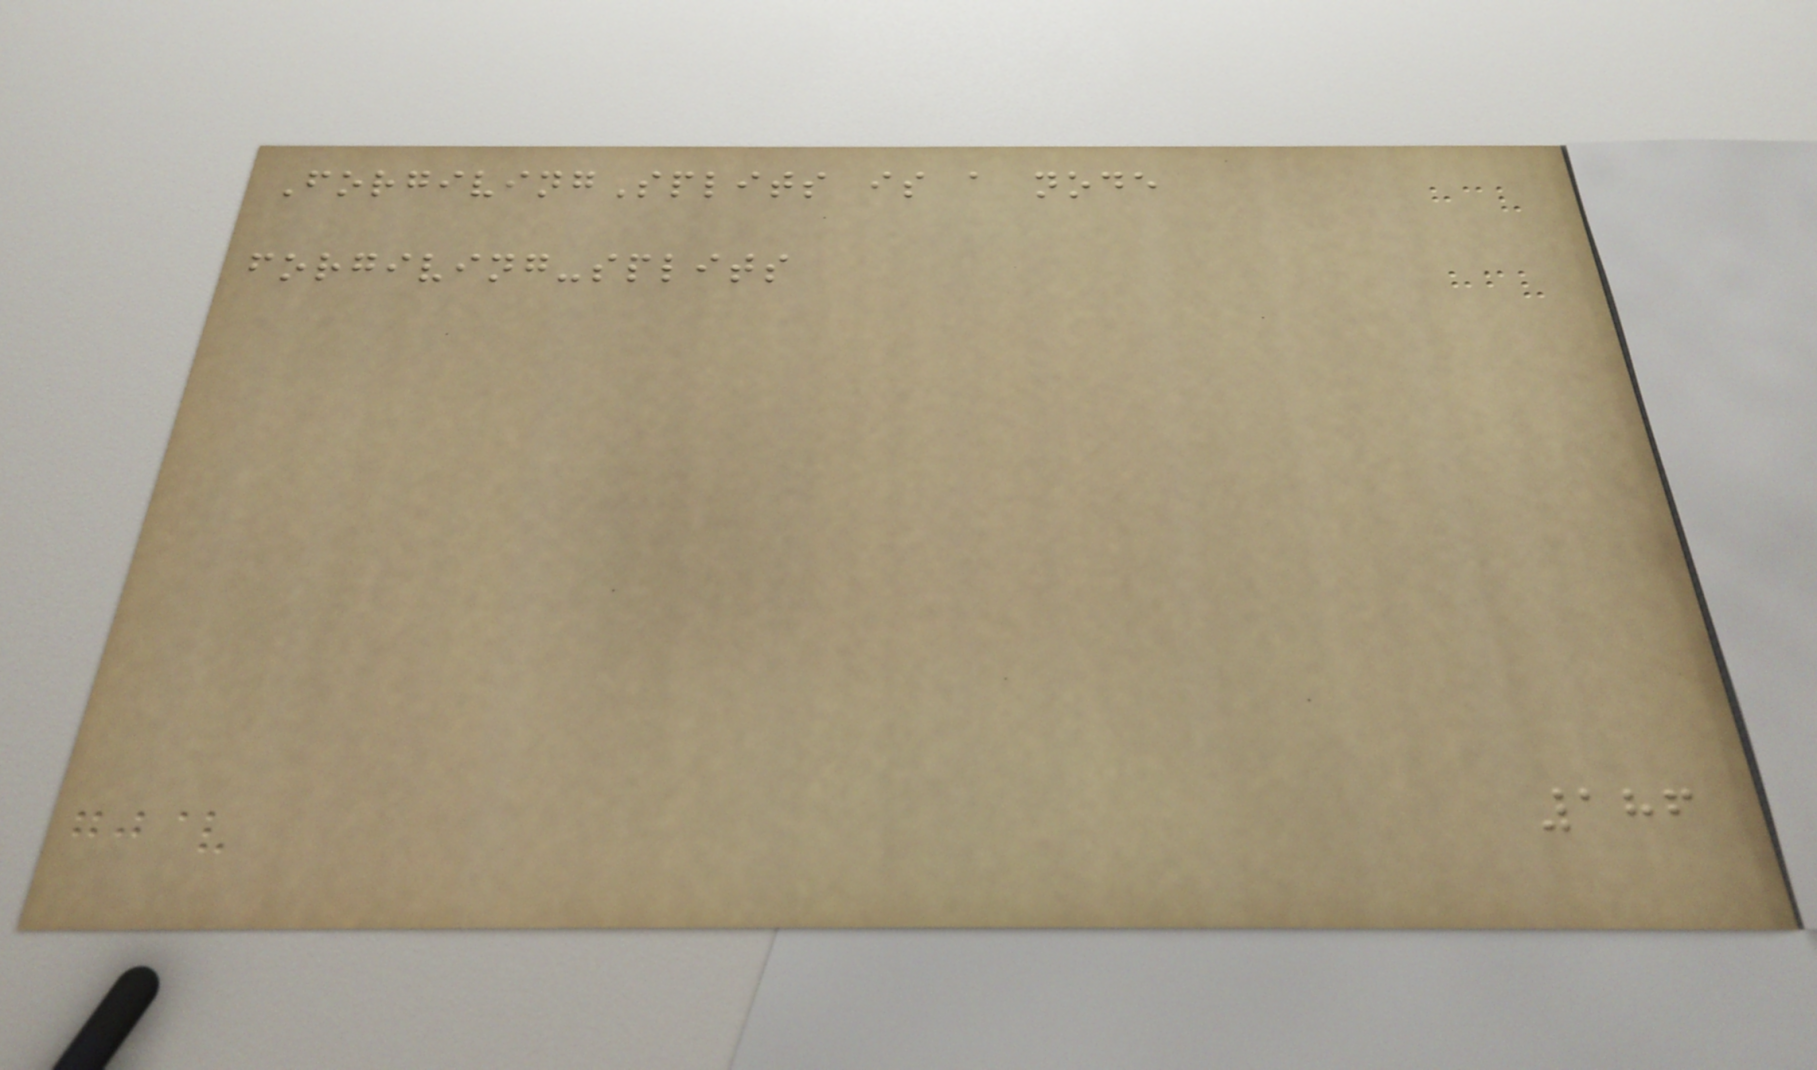ForgivingSplits is a node
forgiving-splits
186
